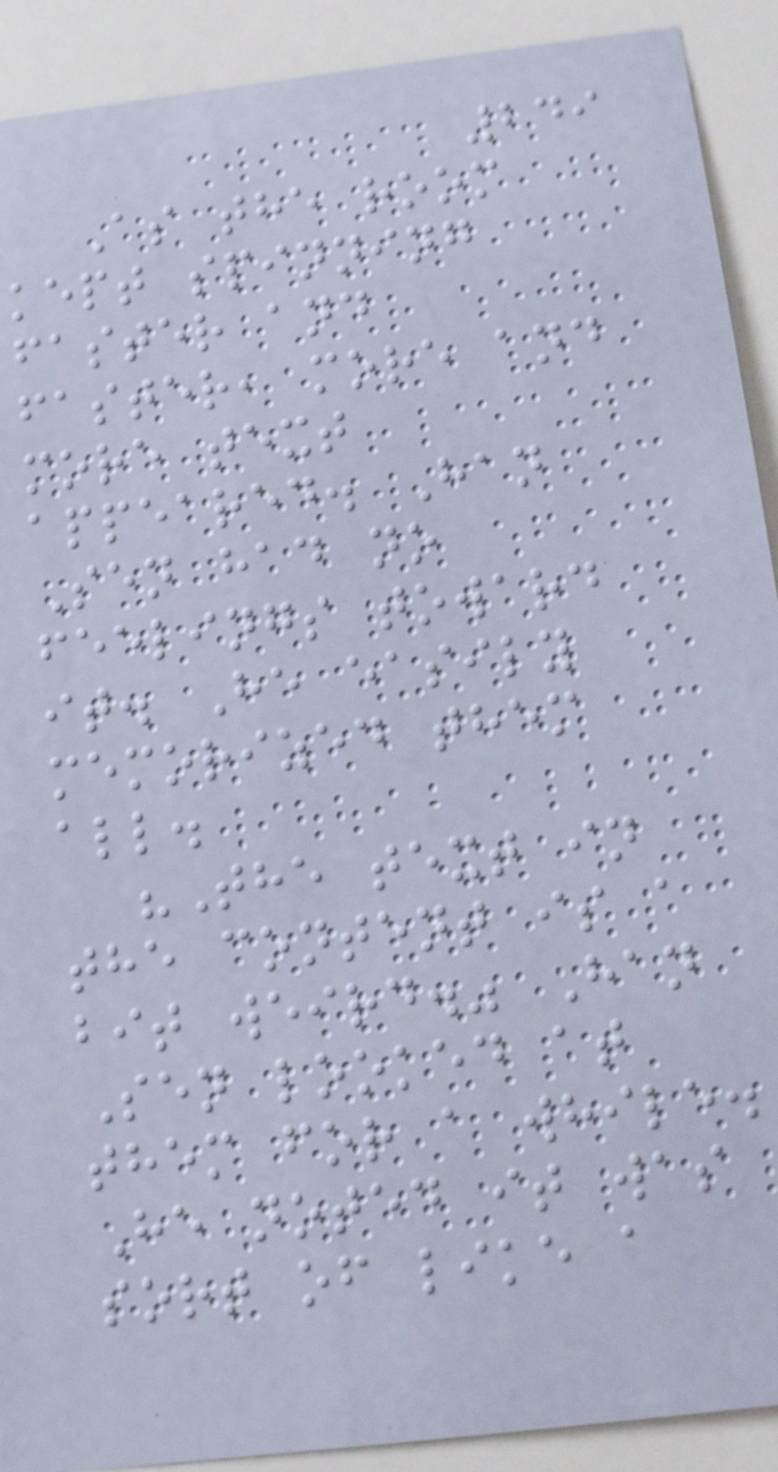249
As the room
kept spinning
faster and
faster, more and
more text
appeared. Han
Sen had no
feelings toward
it. He easily
memorized them
all.
"The text in
the content is a
bit weird." Han
Sen looked at
them for a while.
He noted it was
sort of like a
